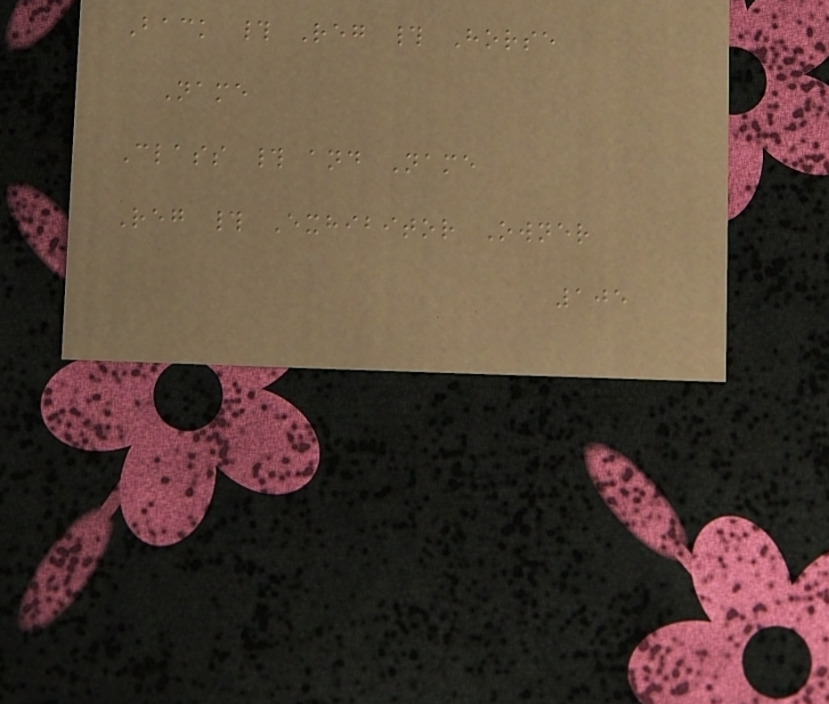Back # Reg # Horse
Name
Class # and Name
Reg # Exhibitor Owner
105
